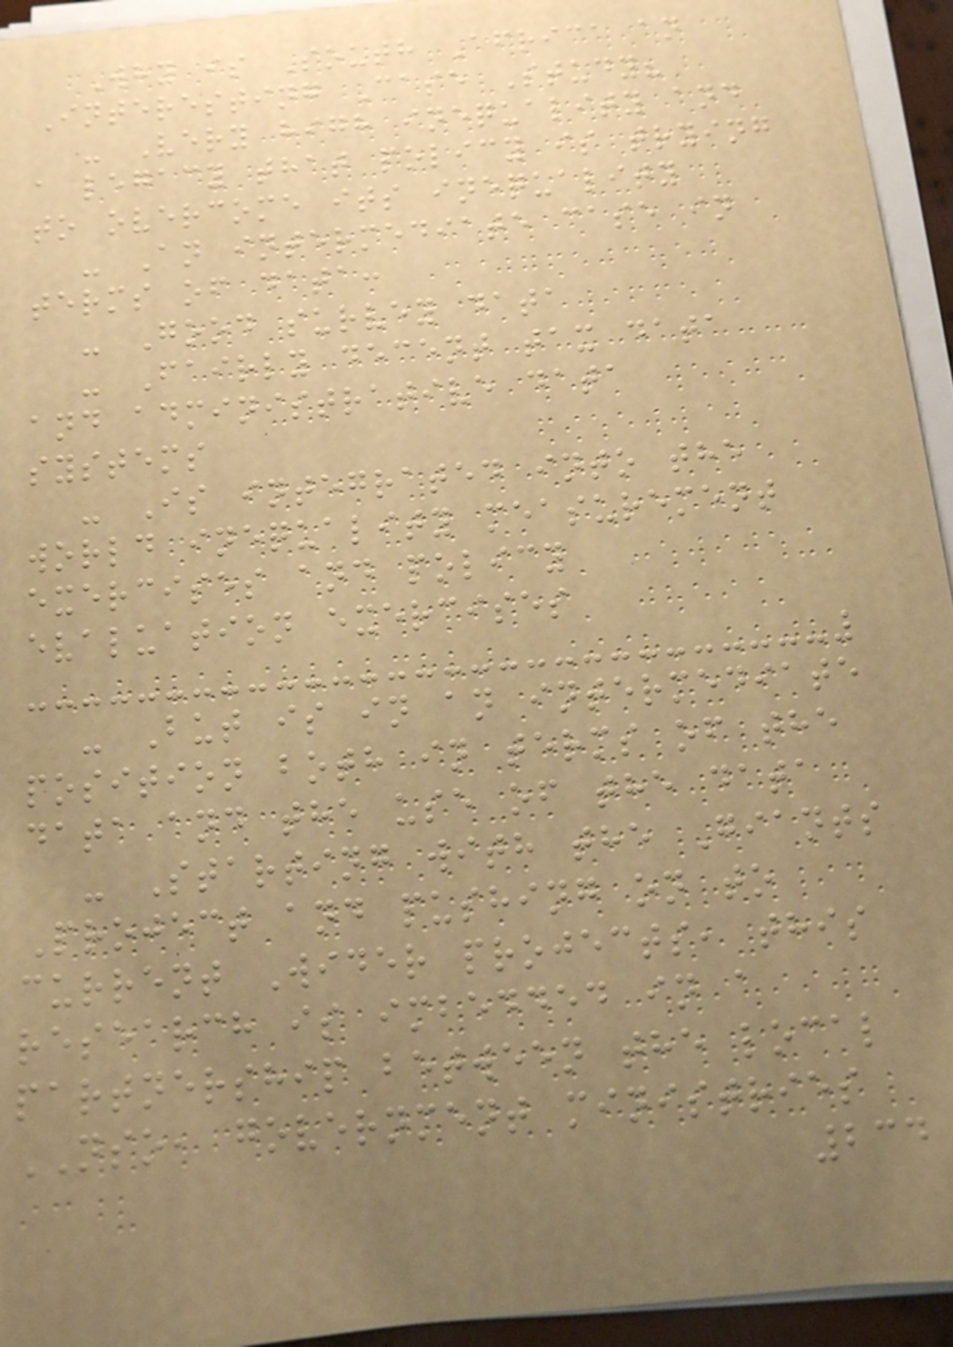Why is South Africa an
Interesting Case Study?
- Very high inequality and
a legacy that policy is trying
to overcome its inequality
- An intermediate case in
terms of data:
- Good survey data
- Fairly decent tax data
and administrative data
systems
- Is integrated into the
world inequality measurement
exercises and policy
evaluation exercises
- But is in an intermediate
position both in terms of the
data and the use of the data
- Starting with the Giants
Project and pushing on to
current Wider projects, this
research is imbedded in a
partnership between the local
NSO, government ministries
234
